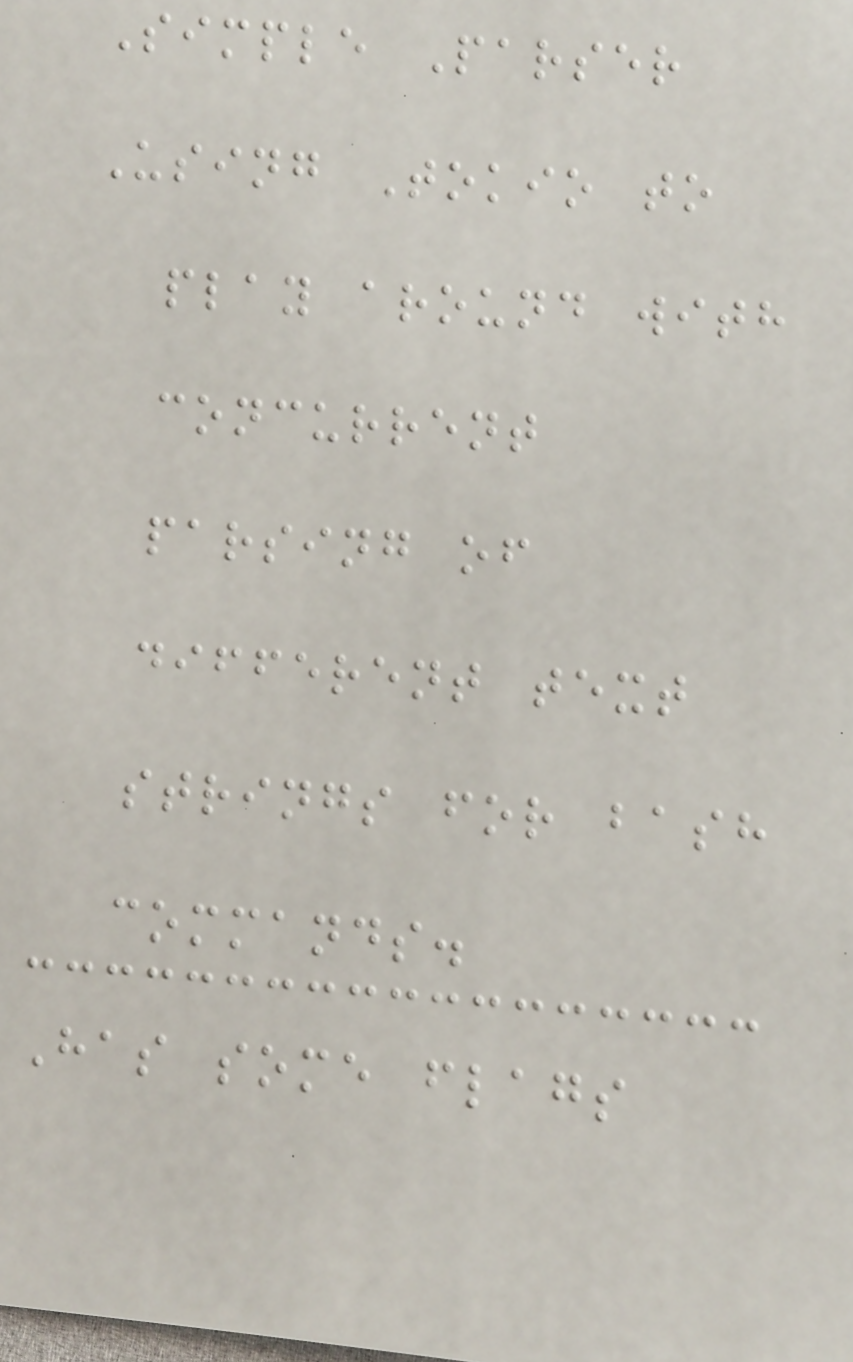Simple Parser
Using Tokio to
play around with
concurrent
parsing of
different text
strings for bash
commands.
Has some flags
